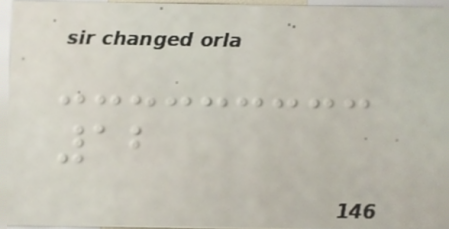12
